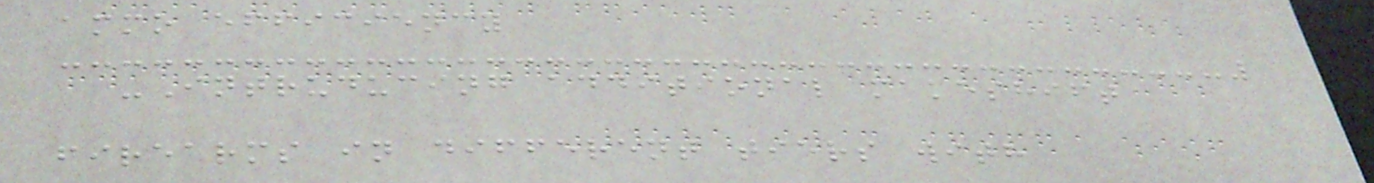ammo efficiency
-Intruducing additional makeshift
firearms in different tiers with
